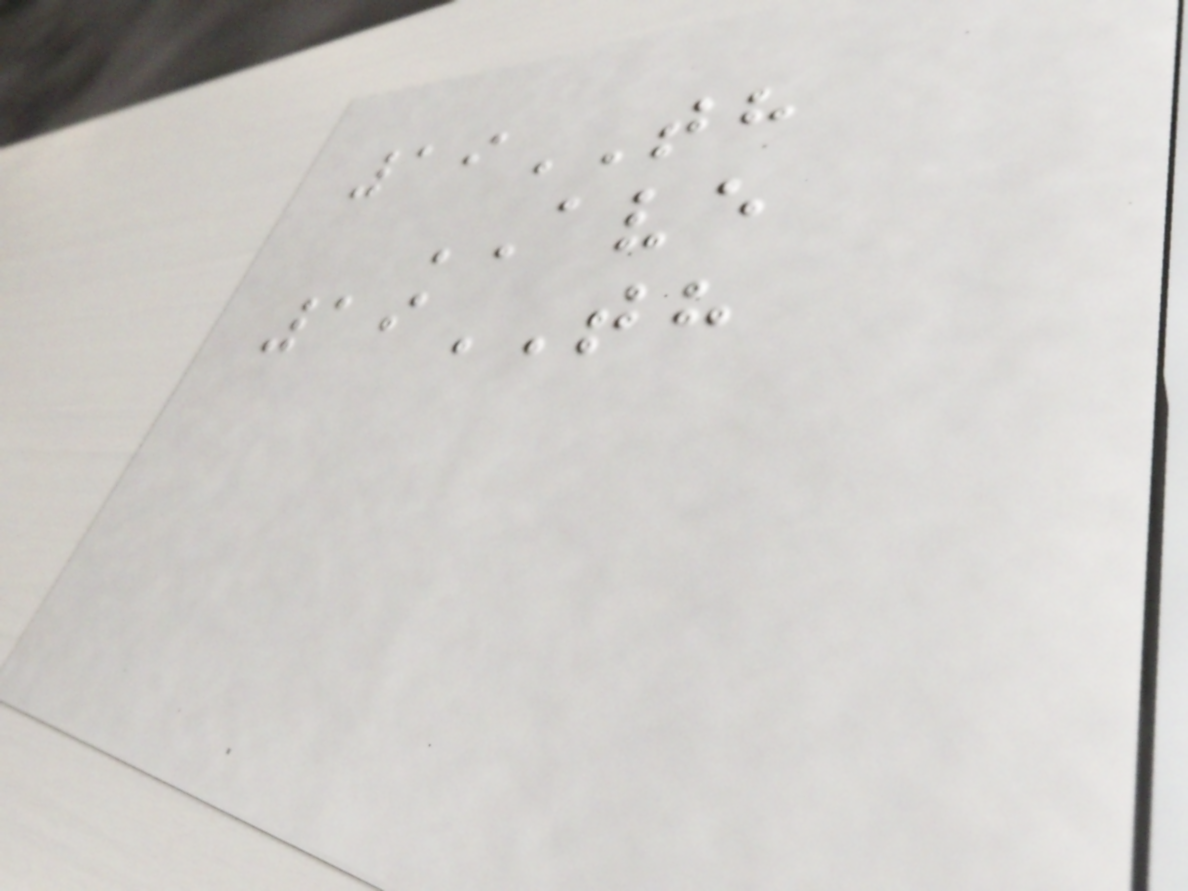19TH
AVE
19TH
